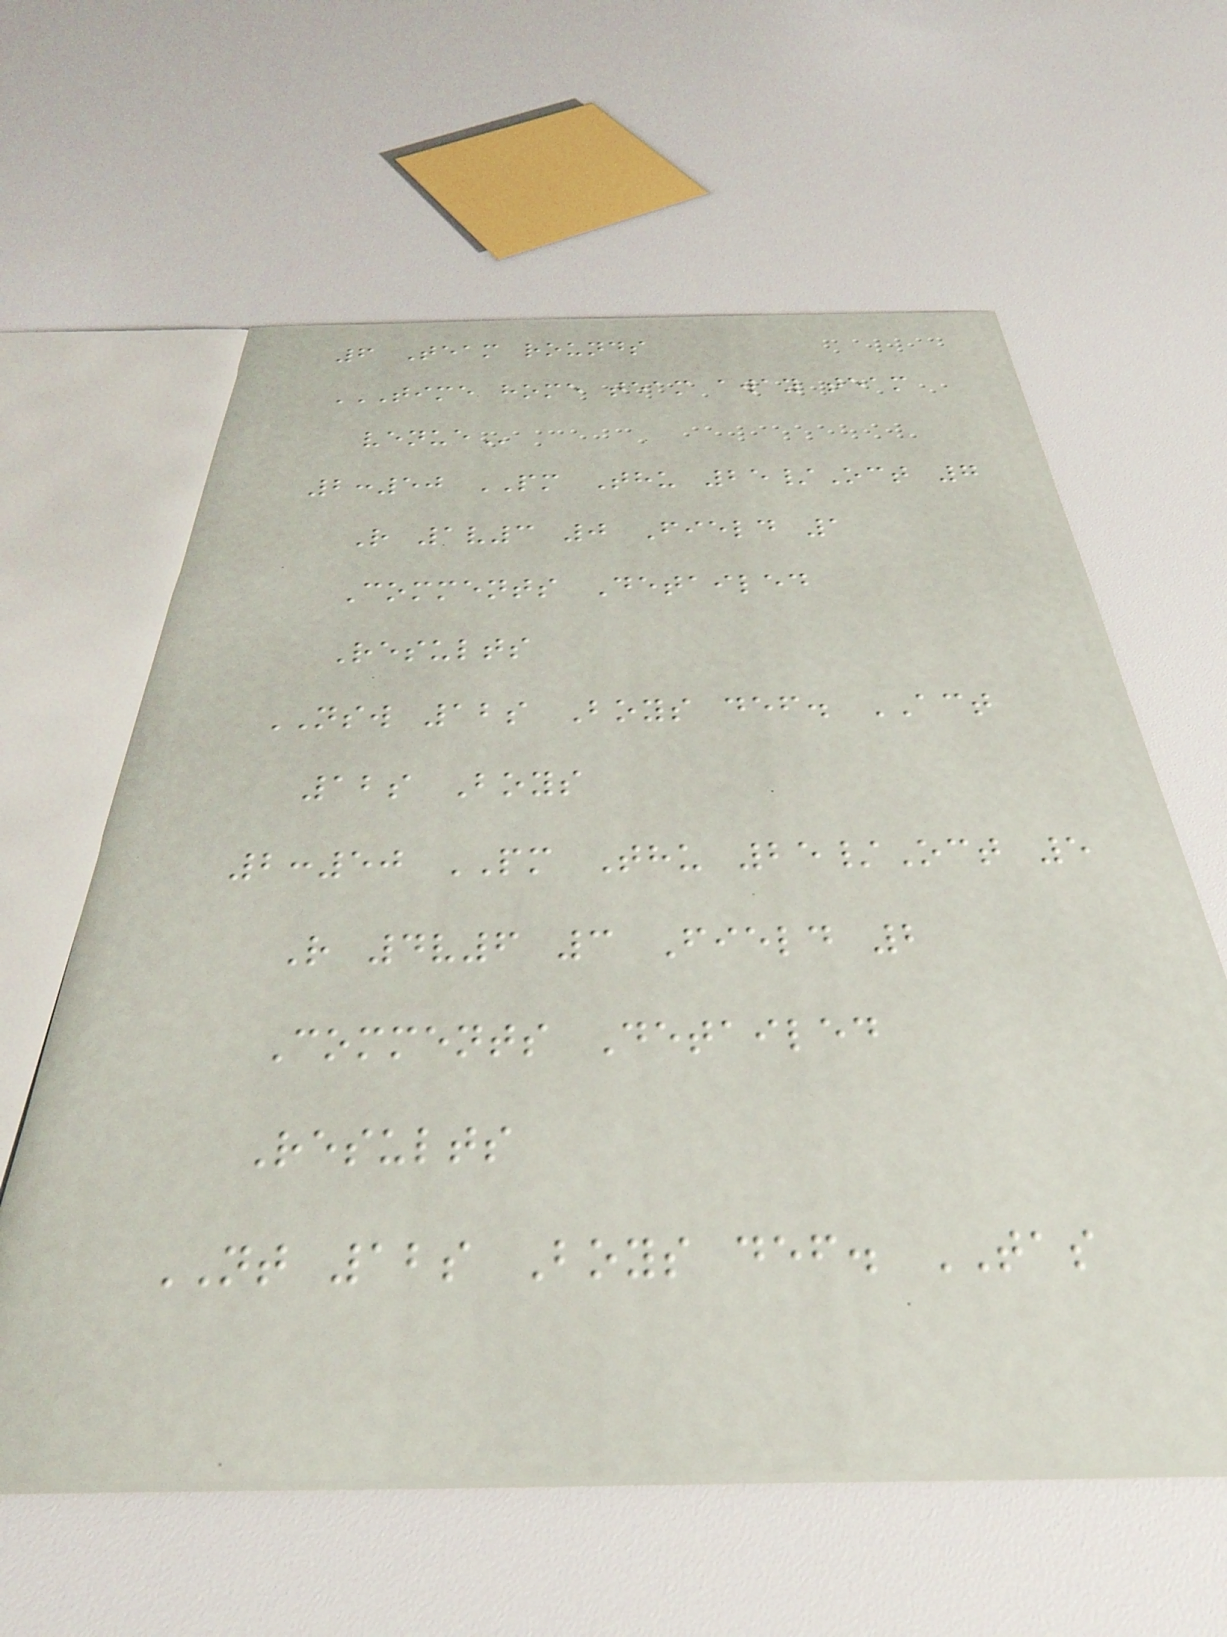6 Team rounds
TIME HOME TEAM AWAY TEAM
VENUE
2:50 PM Thu 25/Oct 7
R 1v3 0 Field 1
Comments Detailed
Results
NSW 12s Boys def. ACT
12s Boys
2:50 PM Thu 25/Oct 5
R 4v6 3 Field 2
Comments Detailed
Results
NT 12s Boys def. TAS
